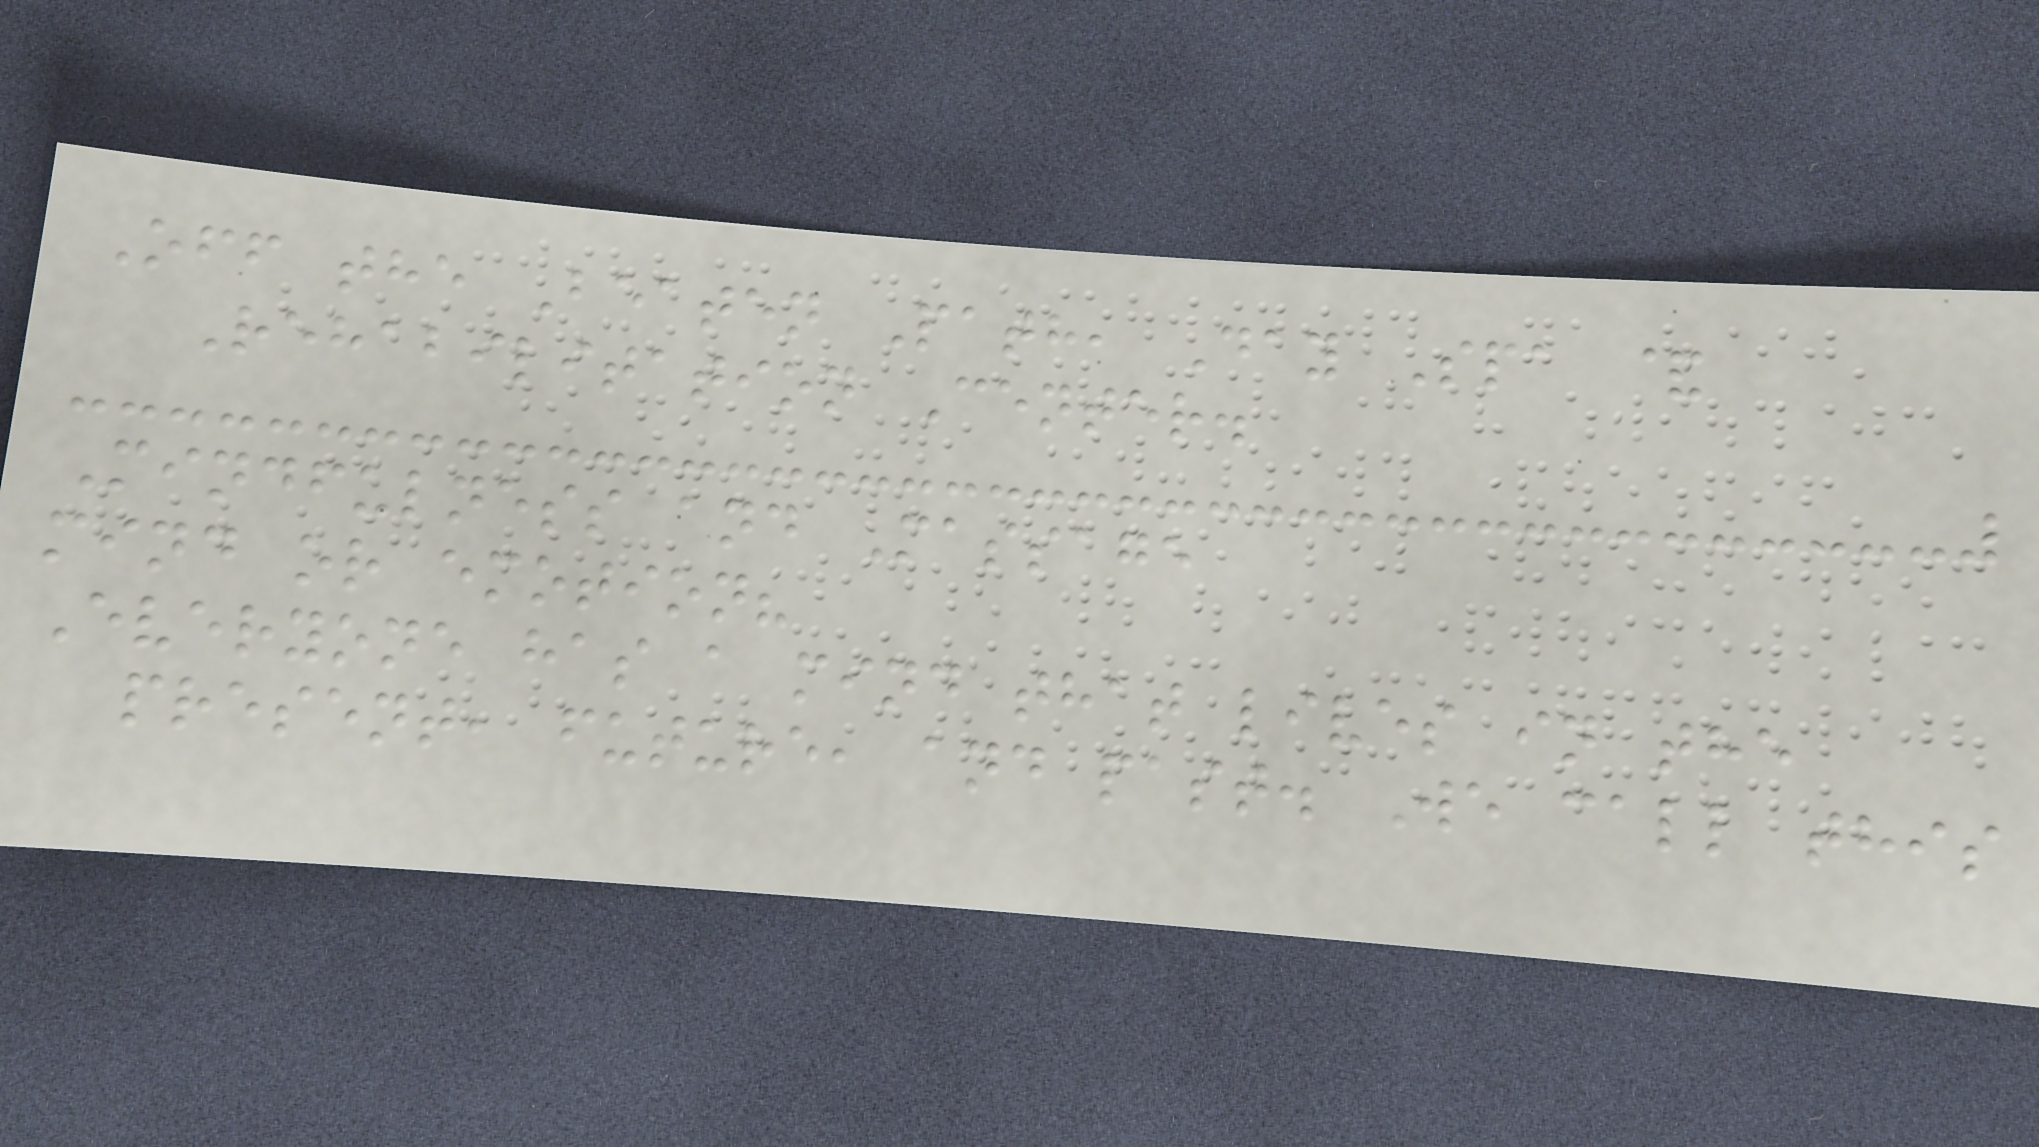Off the Beaten Path, Day Spa &
Rehabilitation Center.
Mindfulness and Massage
mind or emotion?
Everyone has a mind that lives in the
present, future, and past. We call this
